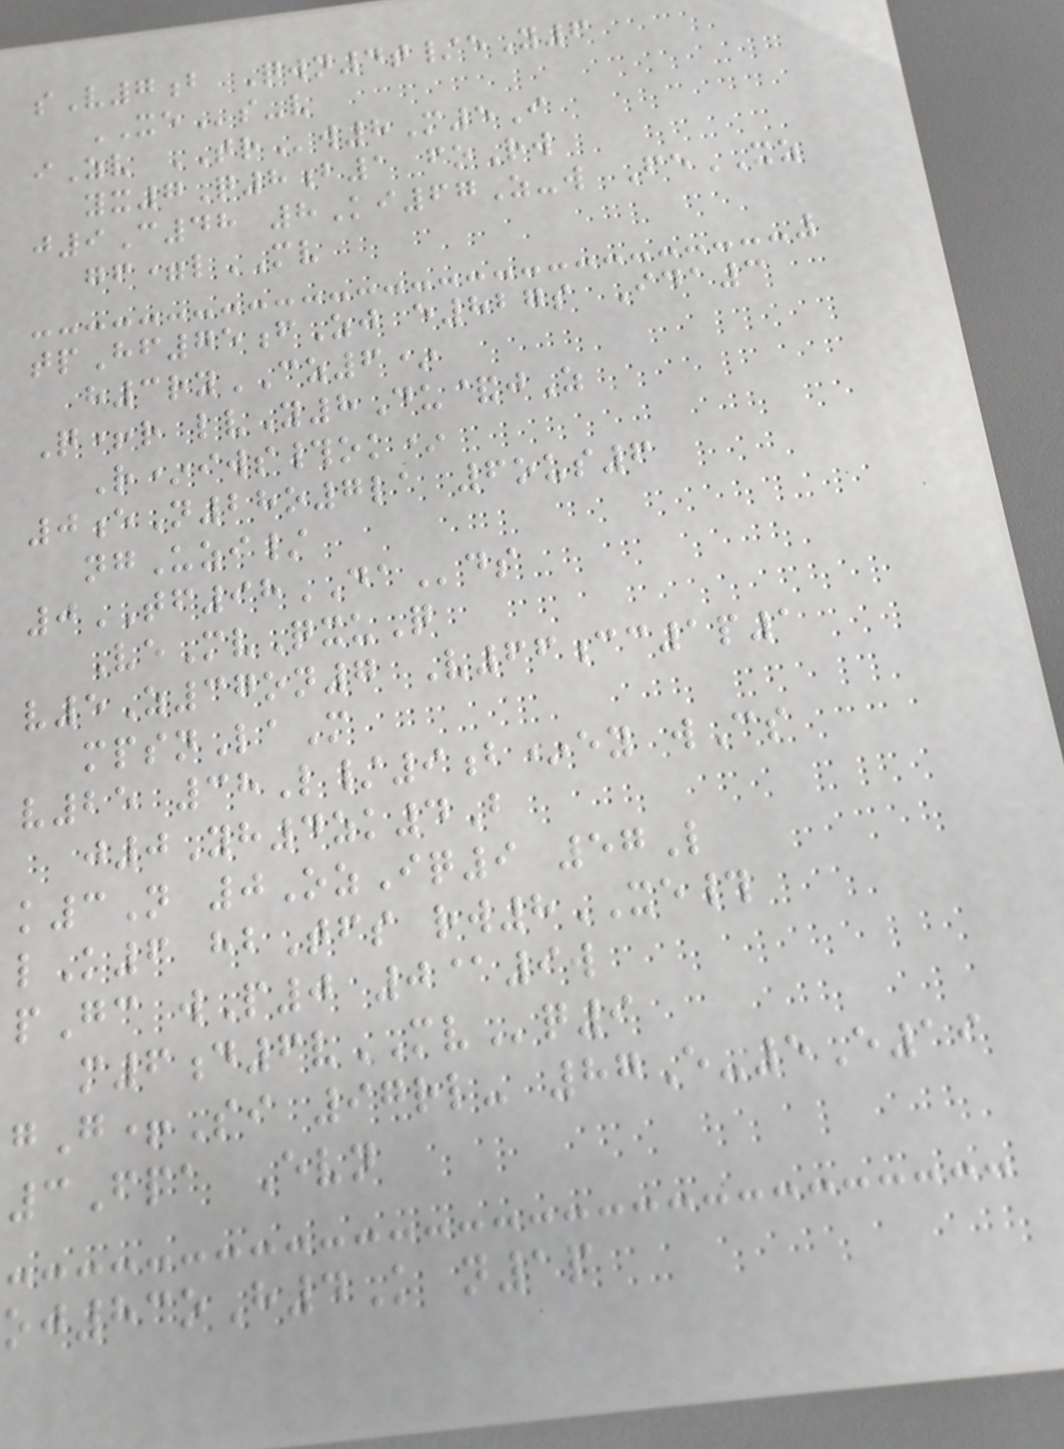sV7b Qwn4t/eY6
XEs-v
iZv TRw8M5I
yx7Q8b1 foRw
j9C48 8Ki67Z-w FeXZ
gf=lMV
tpHf75fZj e827s Ida3
h3ryCZ6*
Q+r lvY8Du&jZ
R*iws#ok*
0eN28o7la 6ous6
ngUzi/
0TF98DAds
VeMvQxuQ
v5Z37on7 V66cc1p1
mpsnLaM
v25 38L/9b*ey wCs
j0Yh4zk4B
k3N 0OzIq9 57L
lK6 hbTfs rw8XE#
pGc wP0 0@9w
m6d6vMVq9
gG+Si 97rl- 87E-5E19
3Fpa Evn
oj83oH4K n1p
